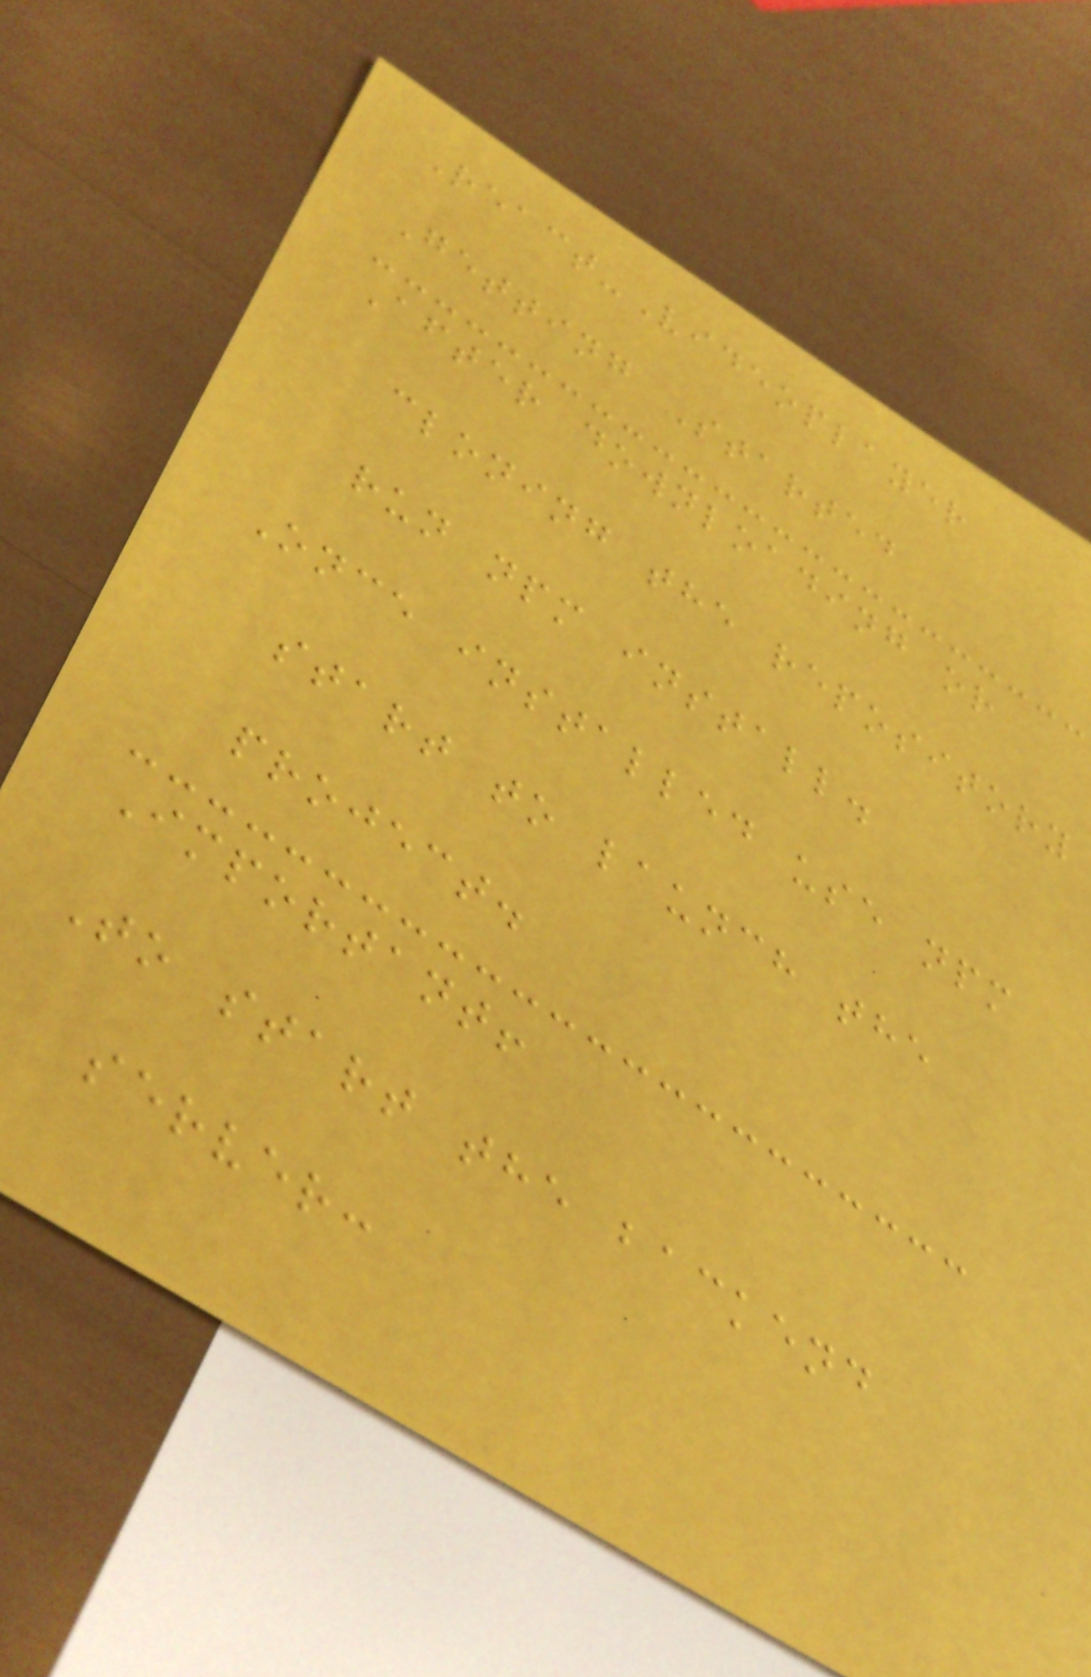React-Videoplayer
Getting Started
After downloading or
cloning the repository
run npm install.
Once installed use npm
start to launch the
project.
Important!
To start the backend
server:
